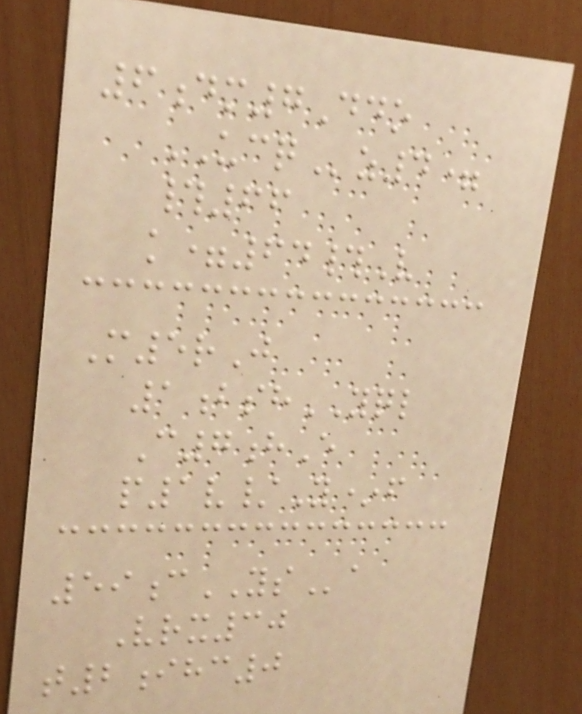6dm7Ddo
UCQz4=
#66
k=64#V
M5rJ
1bshYQL
C7hE
p1v/Y*f
59cYSa
Vrx30
t2ihc0
